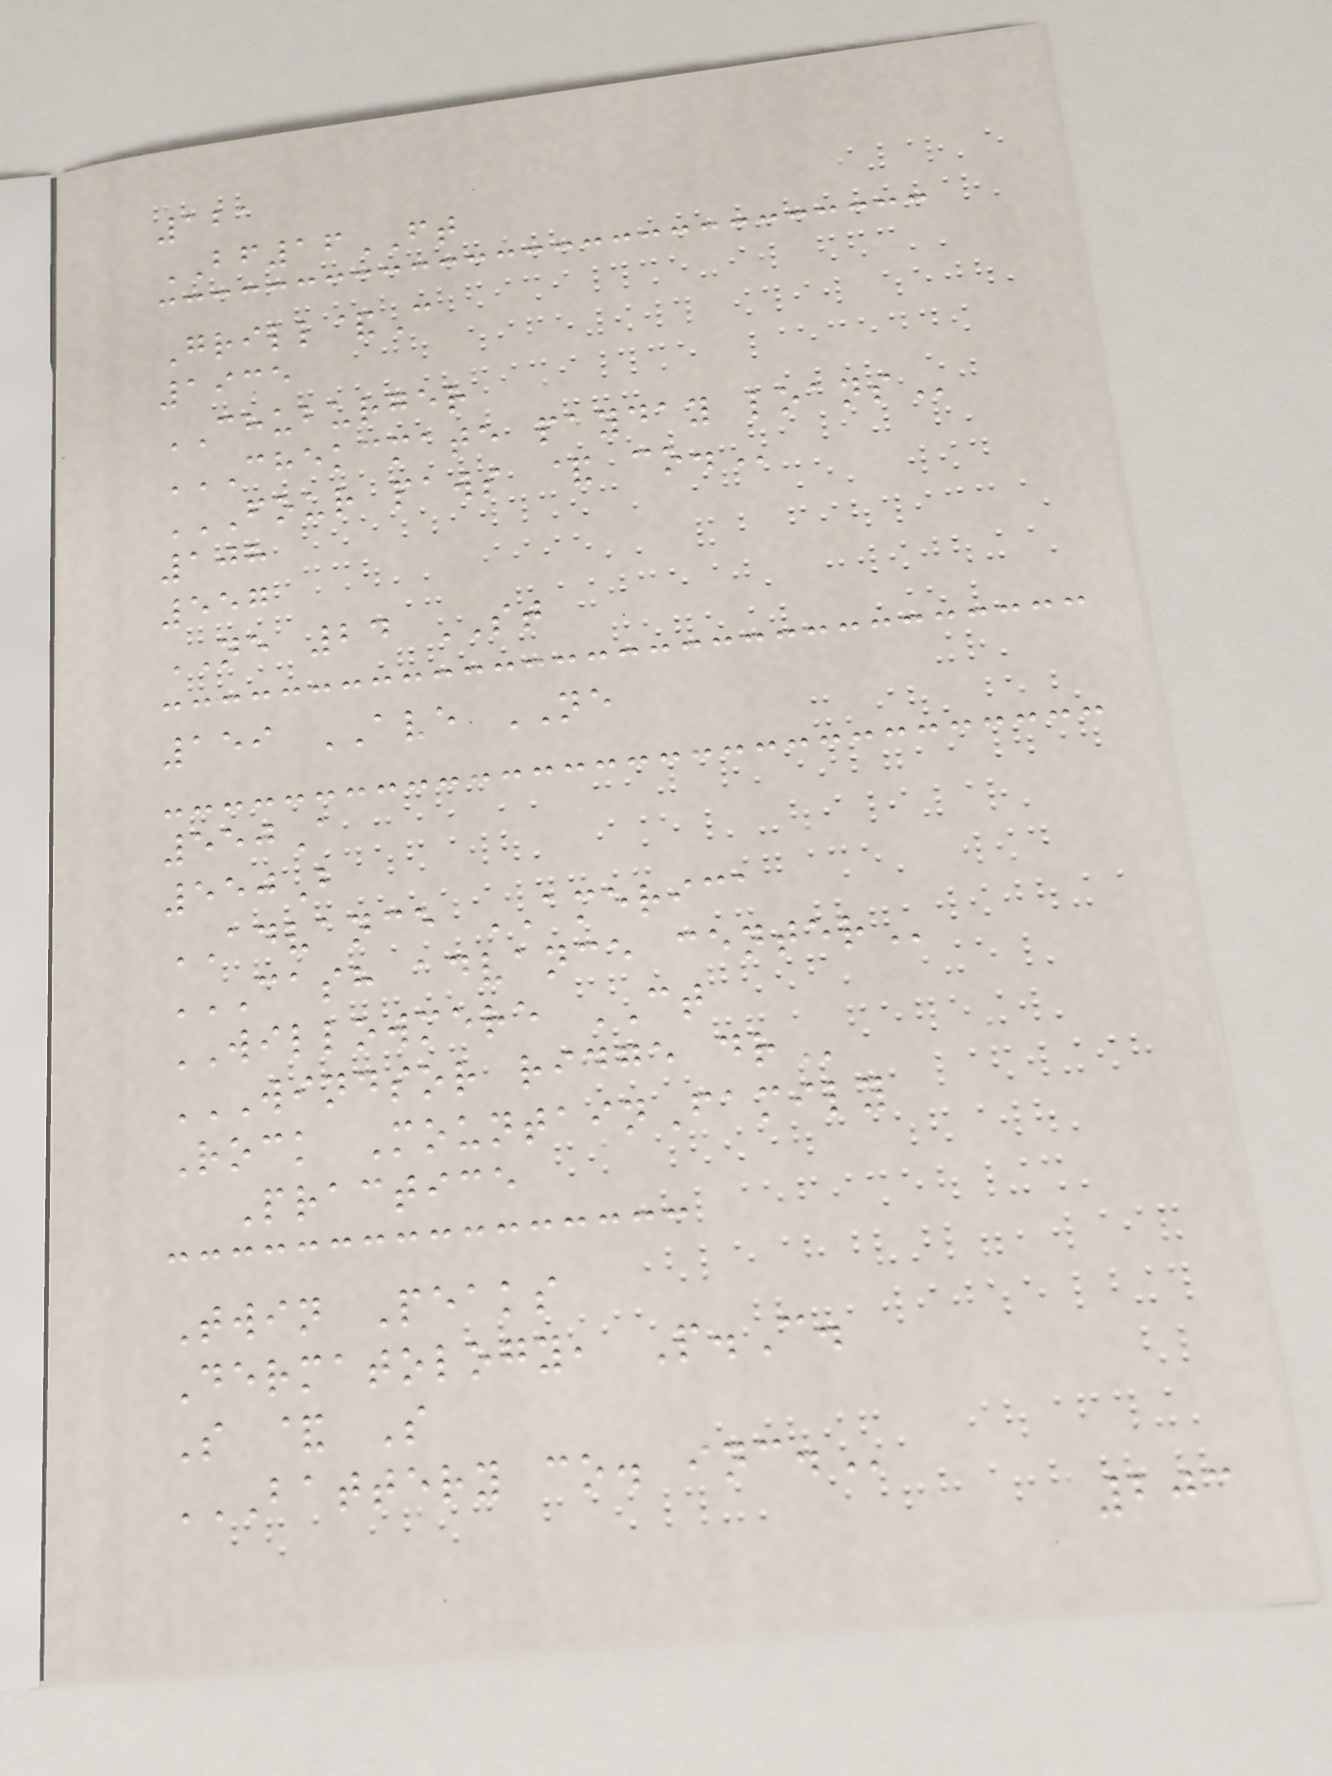121
BF16FT
Grill&C
1935
CHUBURGER
CHEKCMATE PAYDAY LOANS
FOUR PAWS & CO.
108
557
NE 24 ST
159 AVE NE
550A
550B
ADVANCE AMERICA
CASH ADVANCE CENTER
WILLOWMERE CT
WINDSOR RIDGE DR
Rock MountainFamily
Practice
Twin Peaks
Dermatology, P.C.
S & S
BATTERY CO. INC.
203
